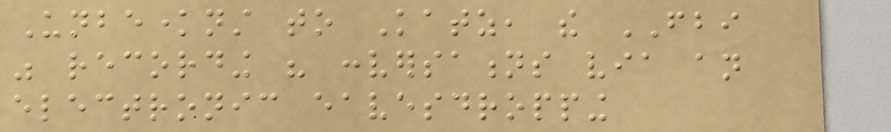Unbeknownst to Katz, the FBI
was recording his conversations via an
electronic eavesdropping
